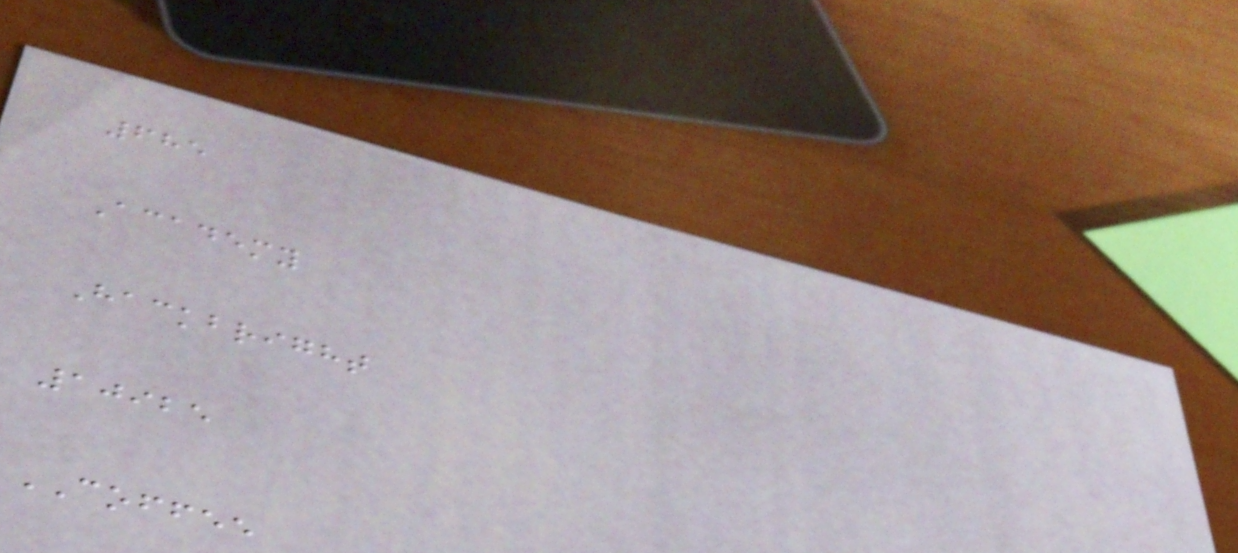685
Academy
Hackbright
10925
COFFEE
